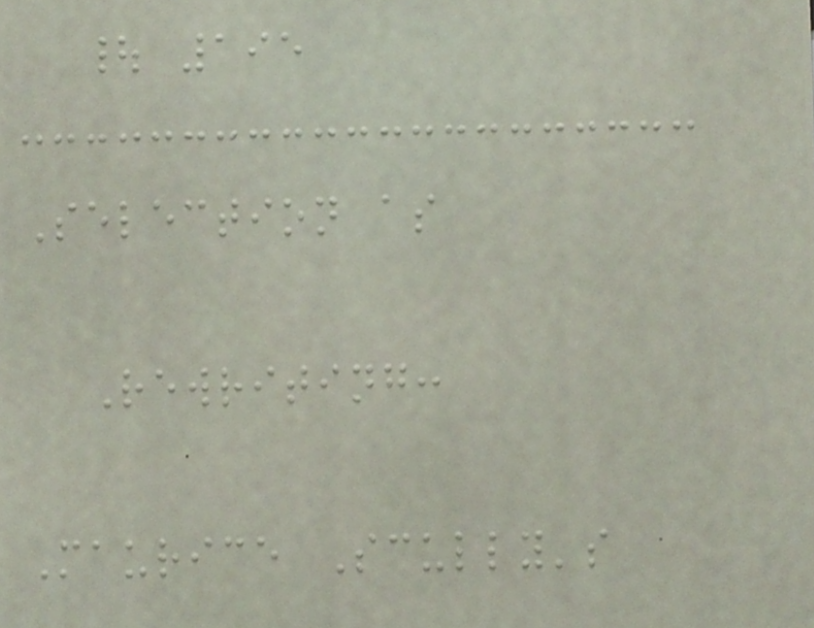| 195
Selection as
Rewriting:
Maurice Scully's
